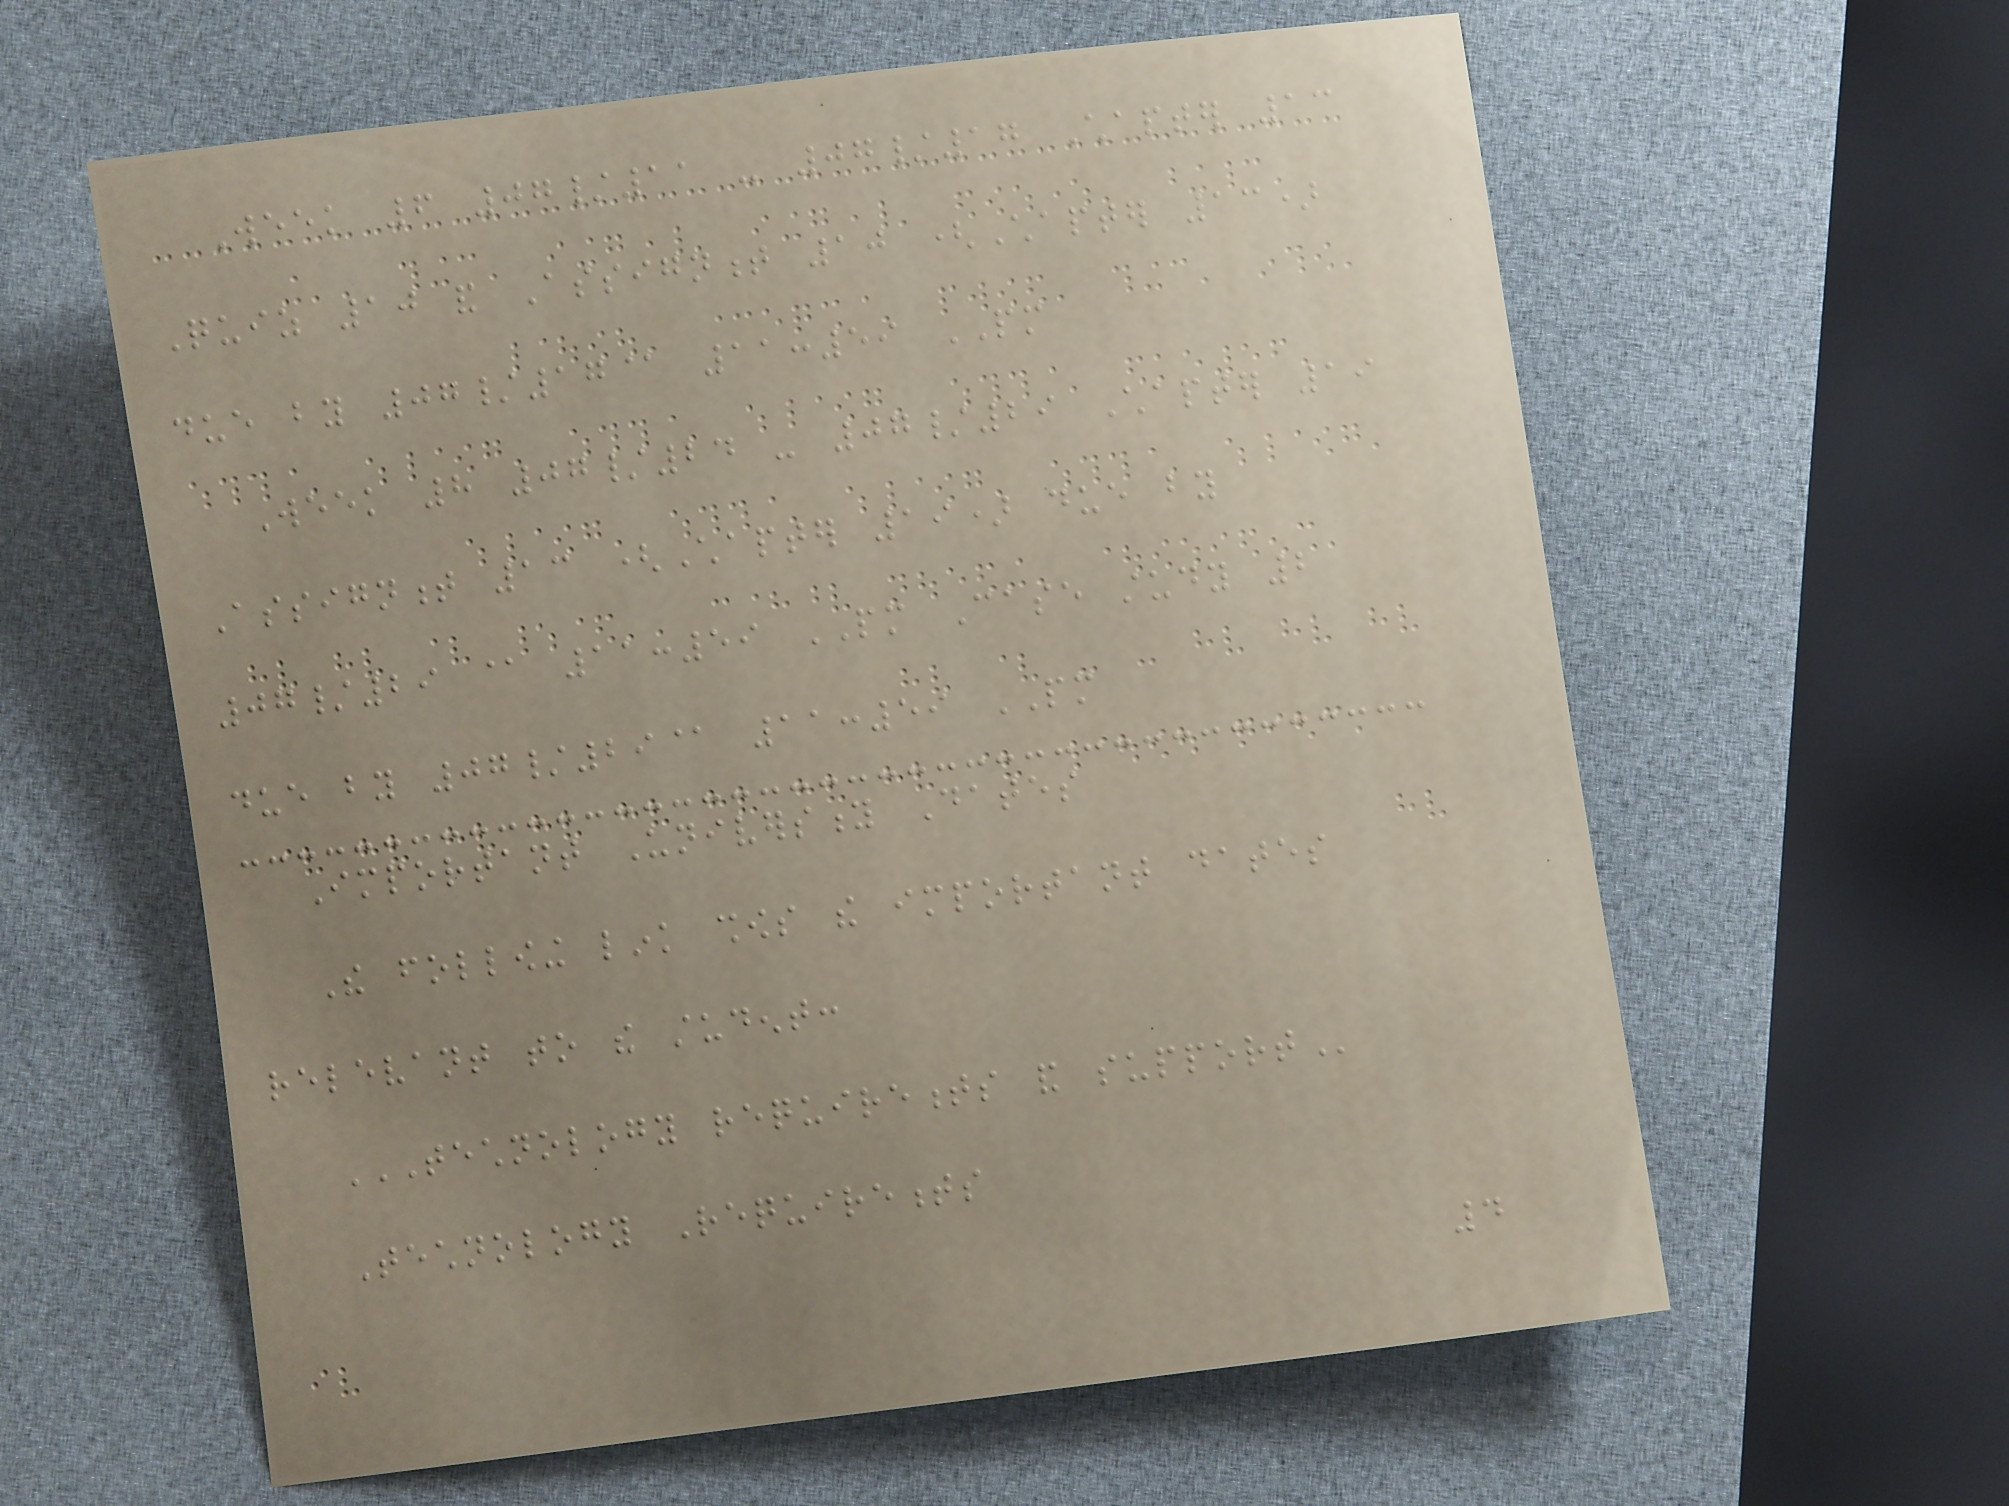Week 6 07/11 - 07/17 Chapter 13
Quiz 10 and Assignment 10 (Chapter 13)
due by 07/17@ 11:59 PM
Week 8 07/24 - 07/29 Chapter 19
Assignment 13 (Chapter 19) due by
07/29 @ 11:59 PM Case study 2
due by 07/29@ 11:59 PM
Important University Dates
The following link shows the important dates
relevant to the student:
TECHNOLOGY REQUIREMENTS AND SUPPORT
Technology Requirements
4
